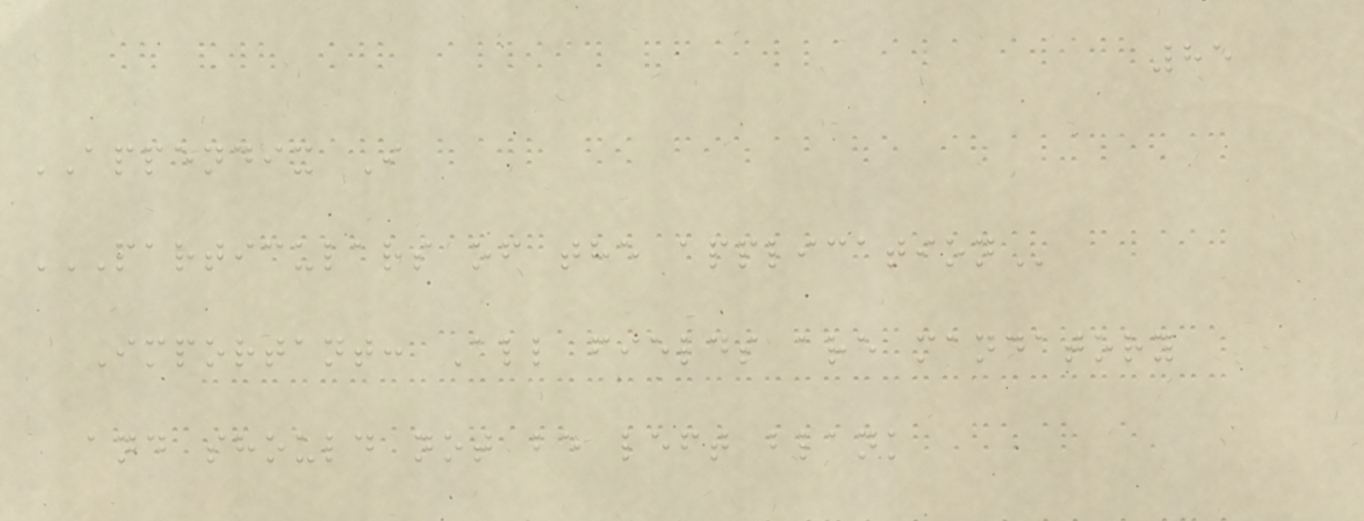85
APPENDIX I
PARTICULARS OF THE APPLICATION
Important: All fields are mandatory
and should not be left blank
